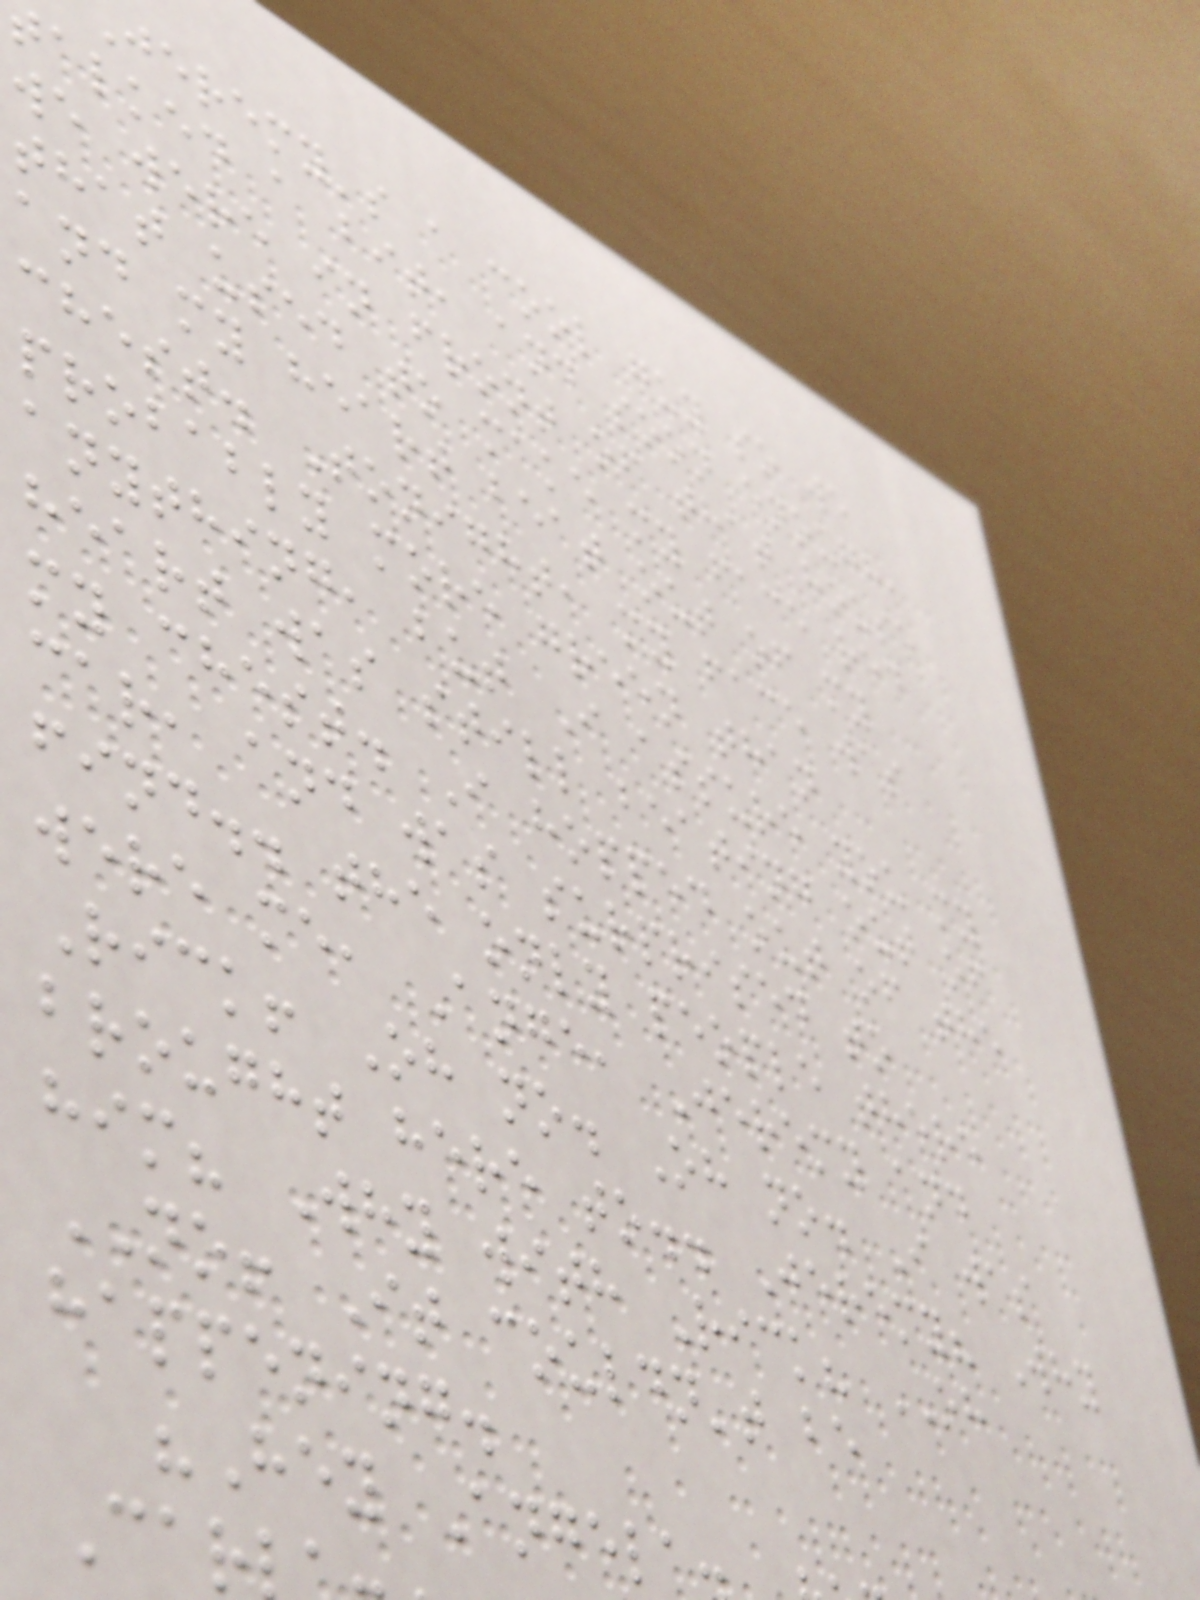jeremy's a cool guy so we
alked a bit, and soon enough,
we were in front of that house
that used to make my face red
and my heart beat out of my
chest. Tonight, my face was
probably more green than
anything, but I assure you my
heart was still beating out of
my chest. I hopped out of the
car, and was surprised to
find.. the only people there
were me, Ange, Jeremy and
Rick! Oh no. Oh no. I was
brought here to.. Jeremy? Why
him? Why with Rick? OH
NO! It couldn't be
happening.
"Hey Angela
Car
